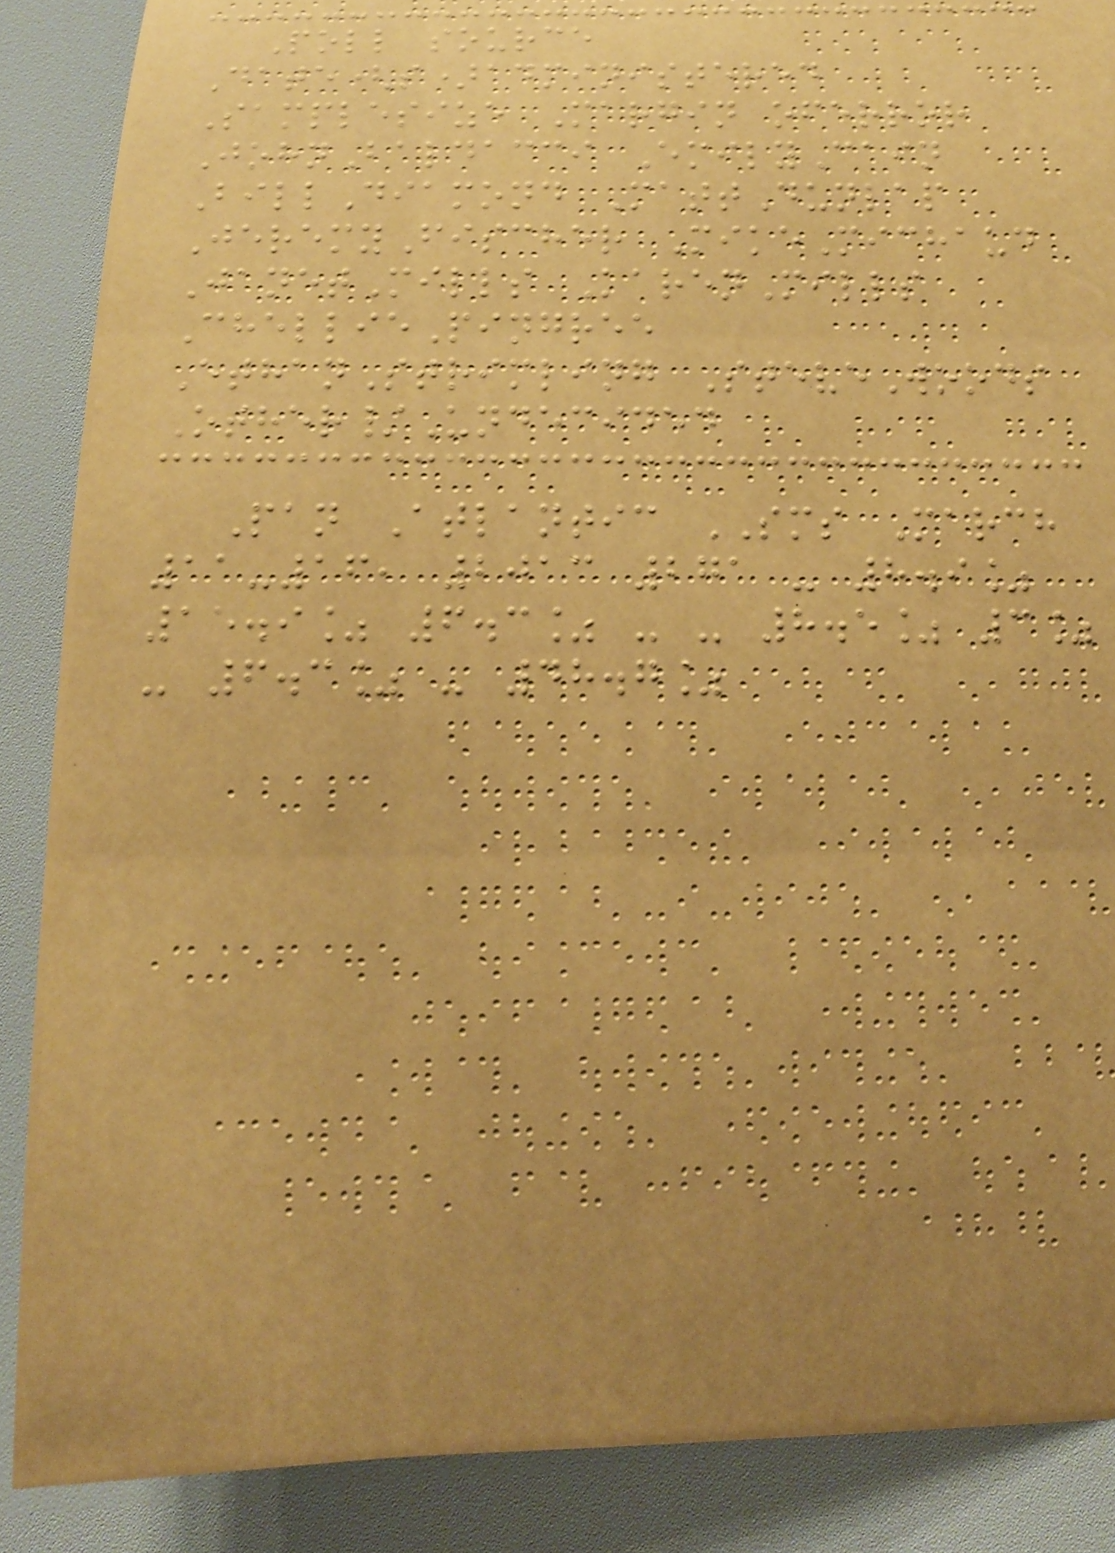Poll source
Date(s)administered
Samplesize Margin oferror
JohnBaldacci EmilyCain
BillDiamond MattDunlap
JeremyFischer MikeMichaud
JanetMills KarenMills
ChelliePingree
EthanStrimling SteveWoods
Other/Undecided
Pan Atlantic SMS March
11-16, 2013 271 - 8.9%
15.9% 6.3% - - 8.5% 3%
- 6.3% - 48.7%
